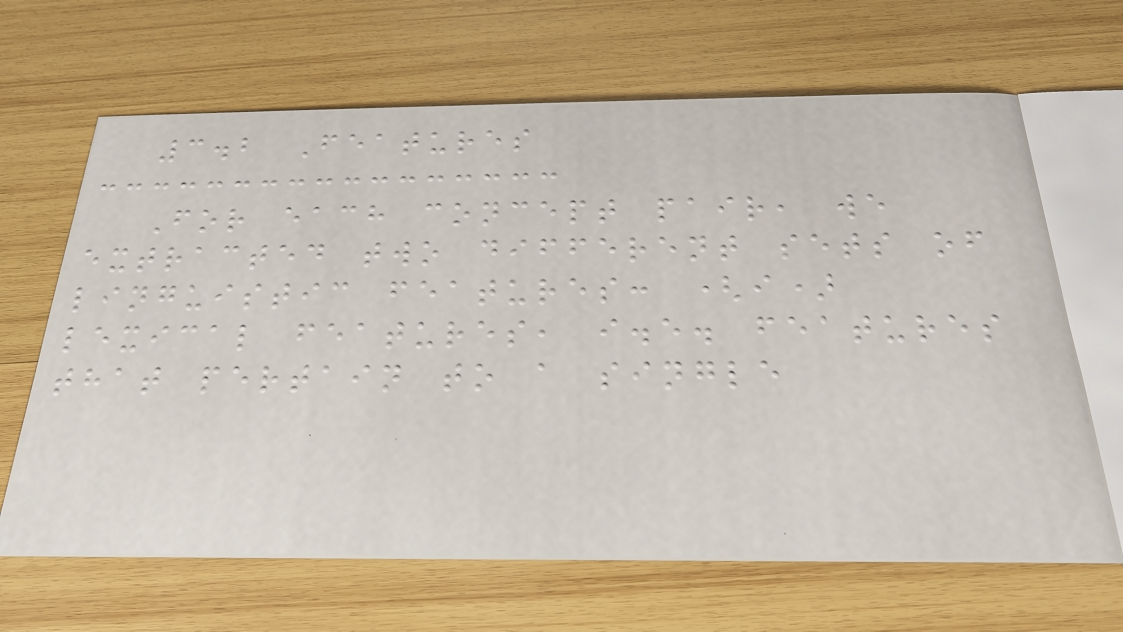3.2 Features
For each concept pair, we
extracted two different sets of
linguistic features: (i)
lexical features, i.e. features
that pertain to a single
